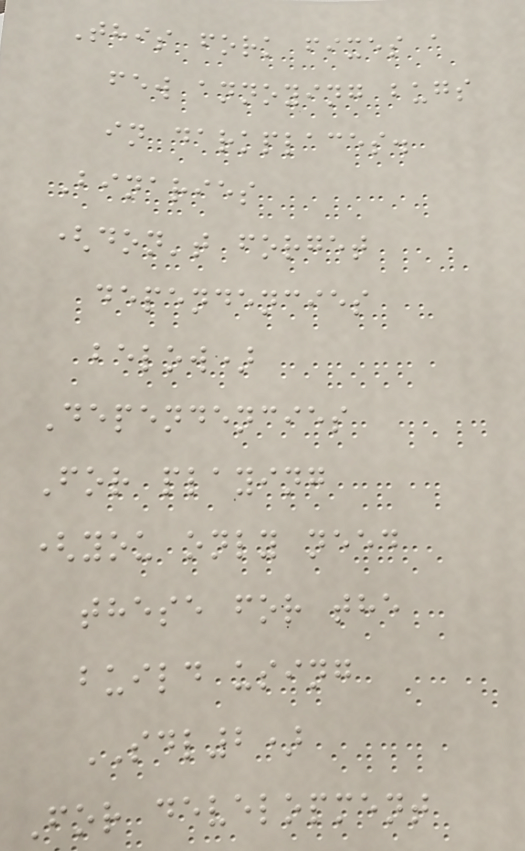This fork fixes a
few annoying bugs
in darkplaces.
Binaries
(don't forget
dependencies
below)
Dependencies
For playing
(you only need
these for the
build using
SDL2)
For development
